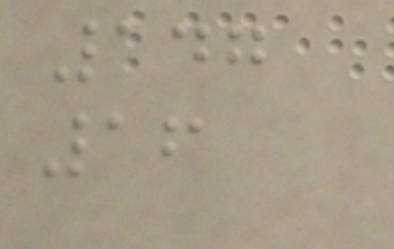147
16
